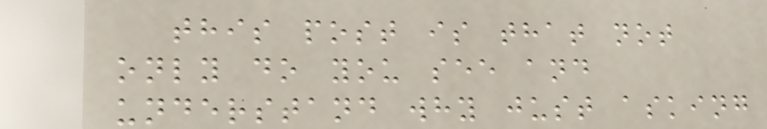this post is that not
only do you see and
understand why just asking
